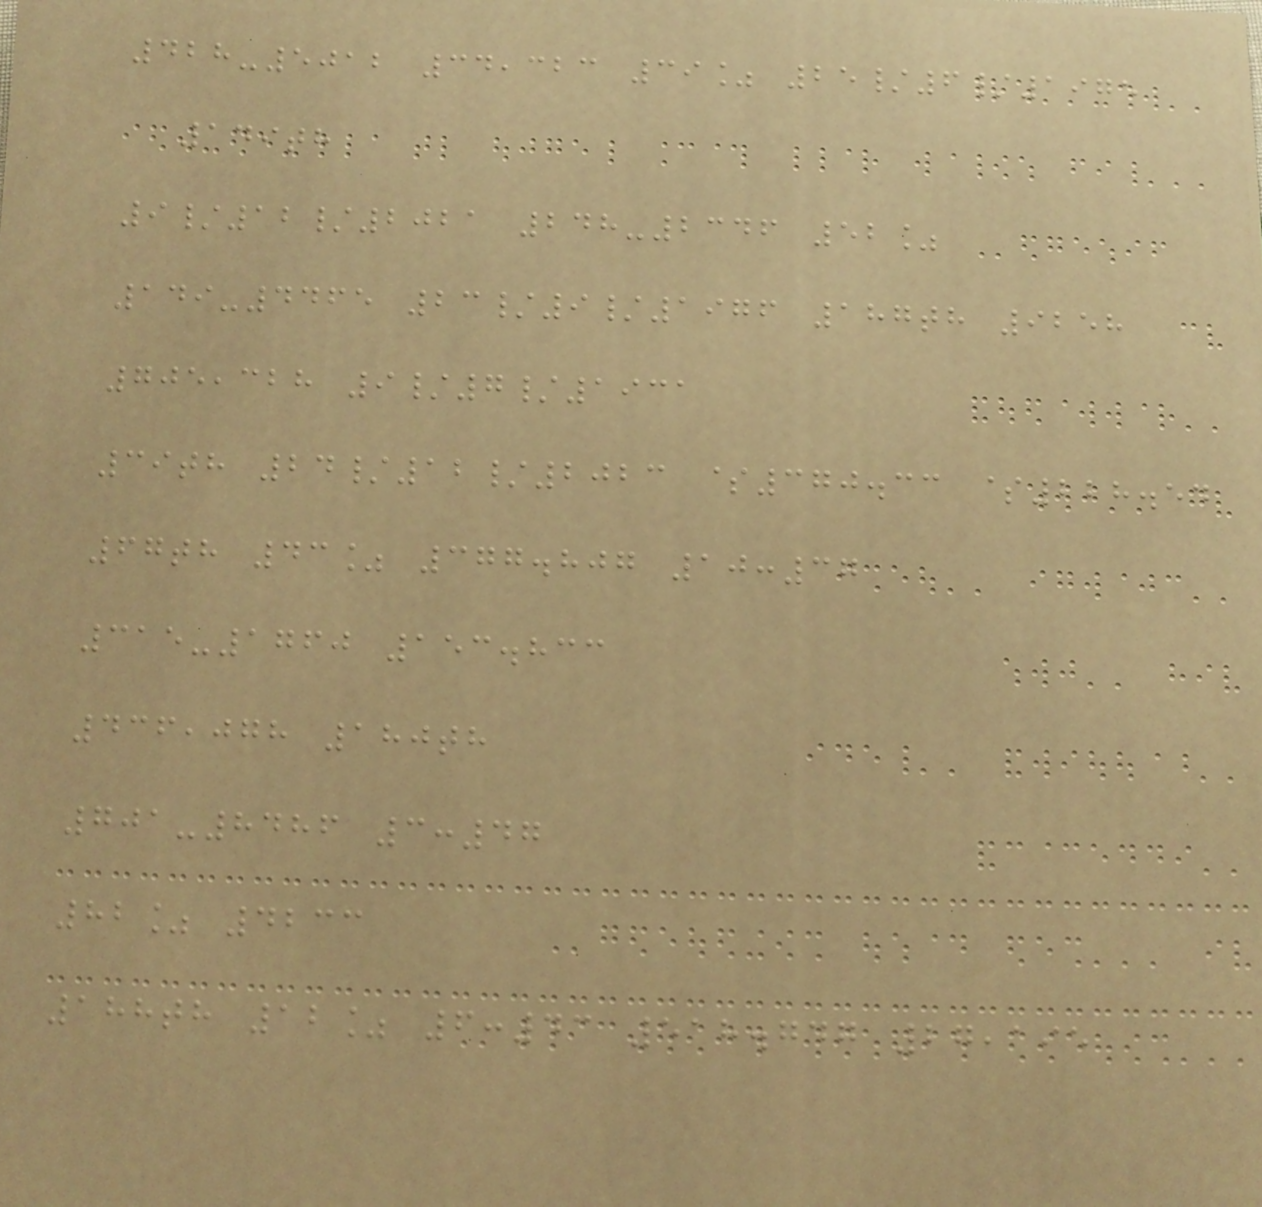428-5012 34,323 39% 25/6/1975
149th
9/12/2021 248-2346 52%
149-4465 23/9/1976 187th 9258
705,328 9/7/1931
39th 24/12/2023 $370.33 $228.54
67th 43% 377.807 10:37
315-1760 153.833
436,078 180th
701-8486 3:47
82% 4233
188th 12% 6:43 518.747 27,195
